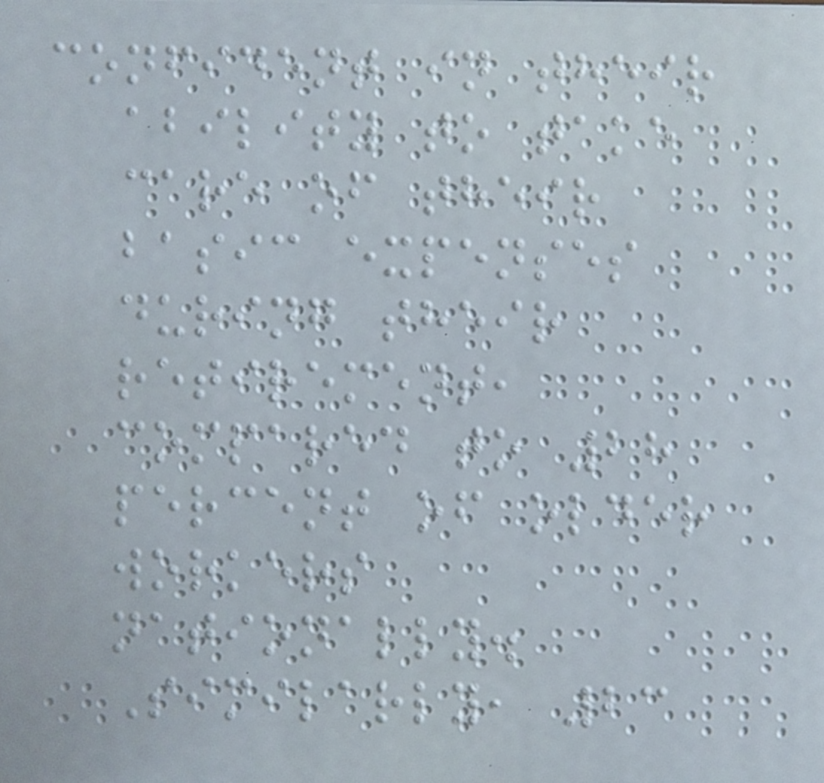confident in their
ability to take
care of their
basic expenses
during their
retirement,
compared to 28
percent of older
workers
nationally.
Similarly, 23
